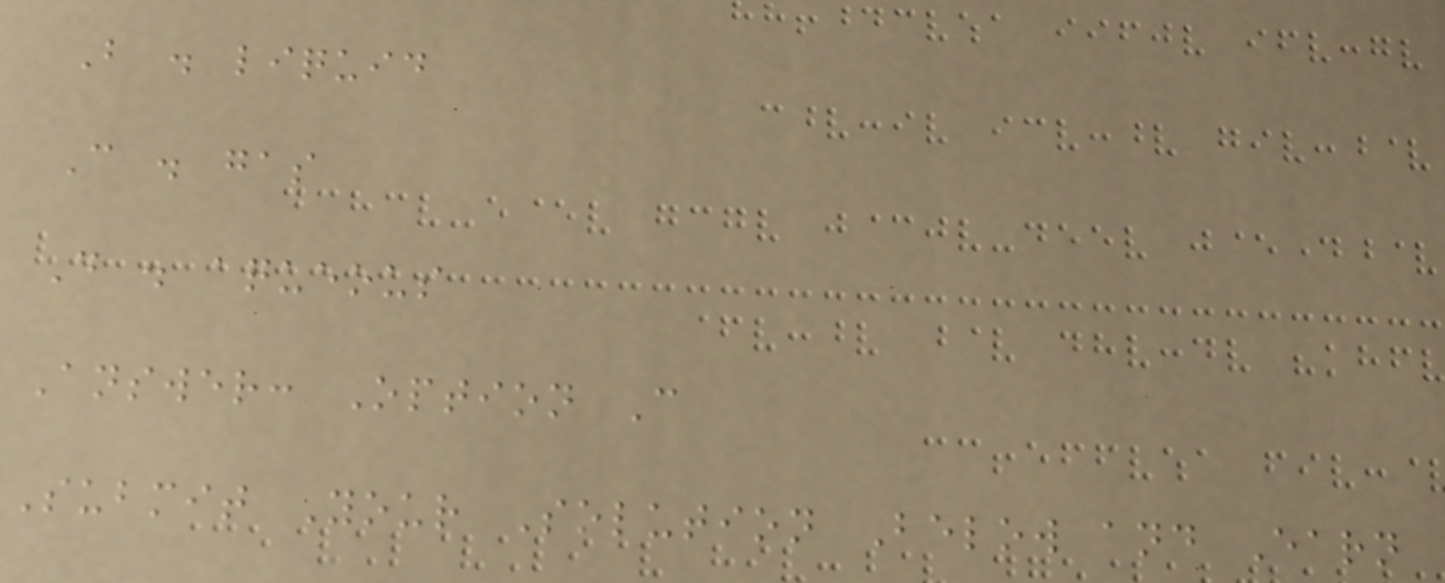B . liquid
C . gas
D . aqueous
Answer: Option C
Submit Your Solution Below and Earn
